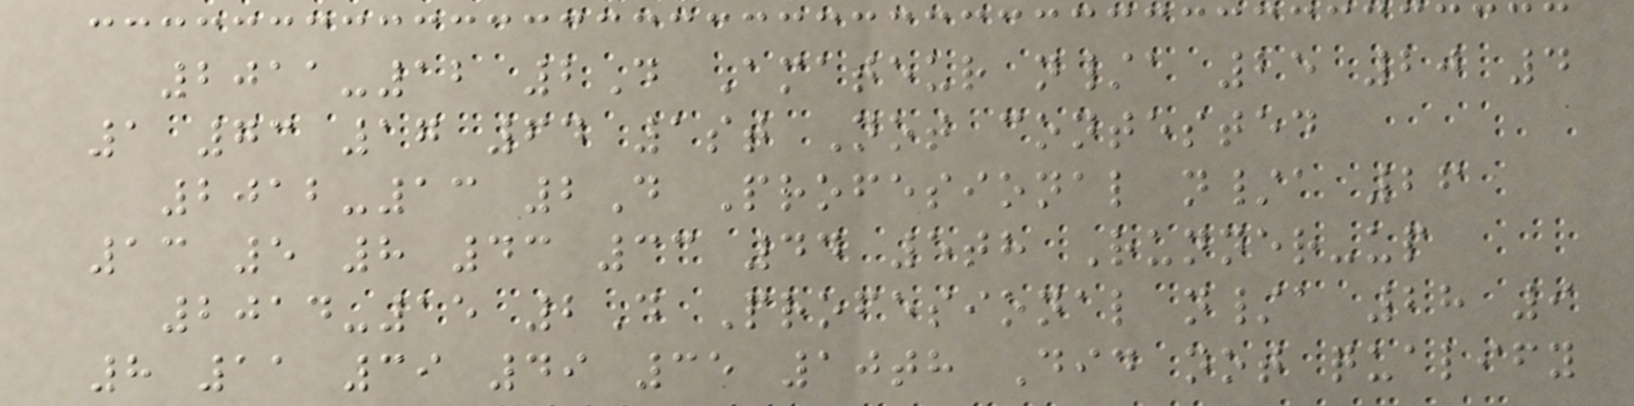2011-12 2D Amateur n/a 25 20 4
1 73 17 64 1st Not contested
2012-13 2D Profesional n/a 26
13 5 8 43 33 44 5th Runner-up
2014-15 2D Profesional n/a 28 9
8 11 39 49 35 10th Did not qualify
